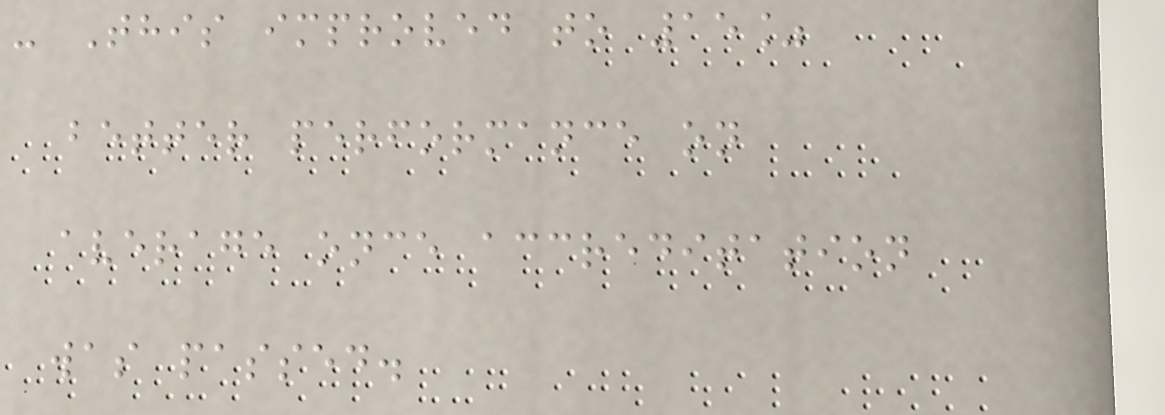- This improved to 15%
better performance on
average once accreditation
was passed.
